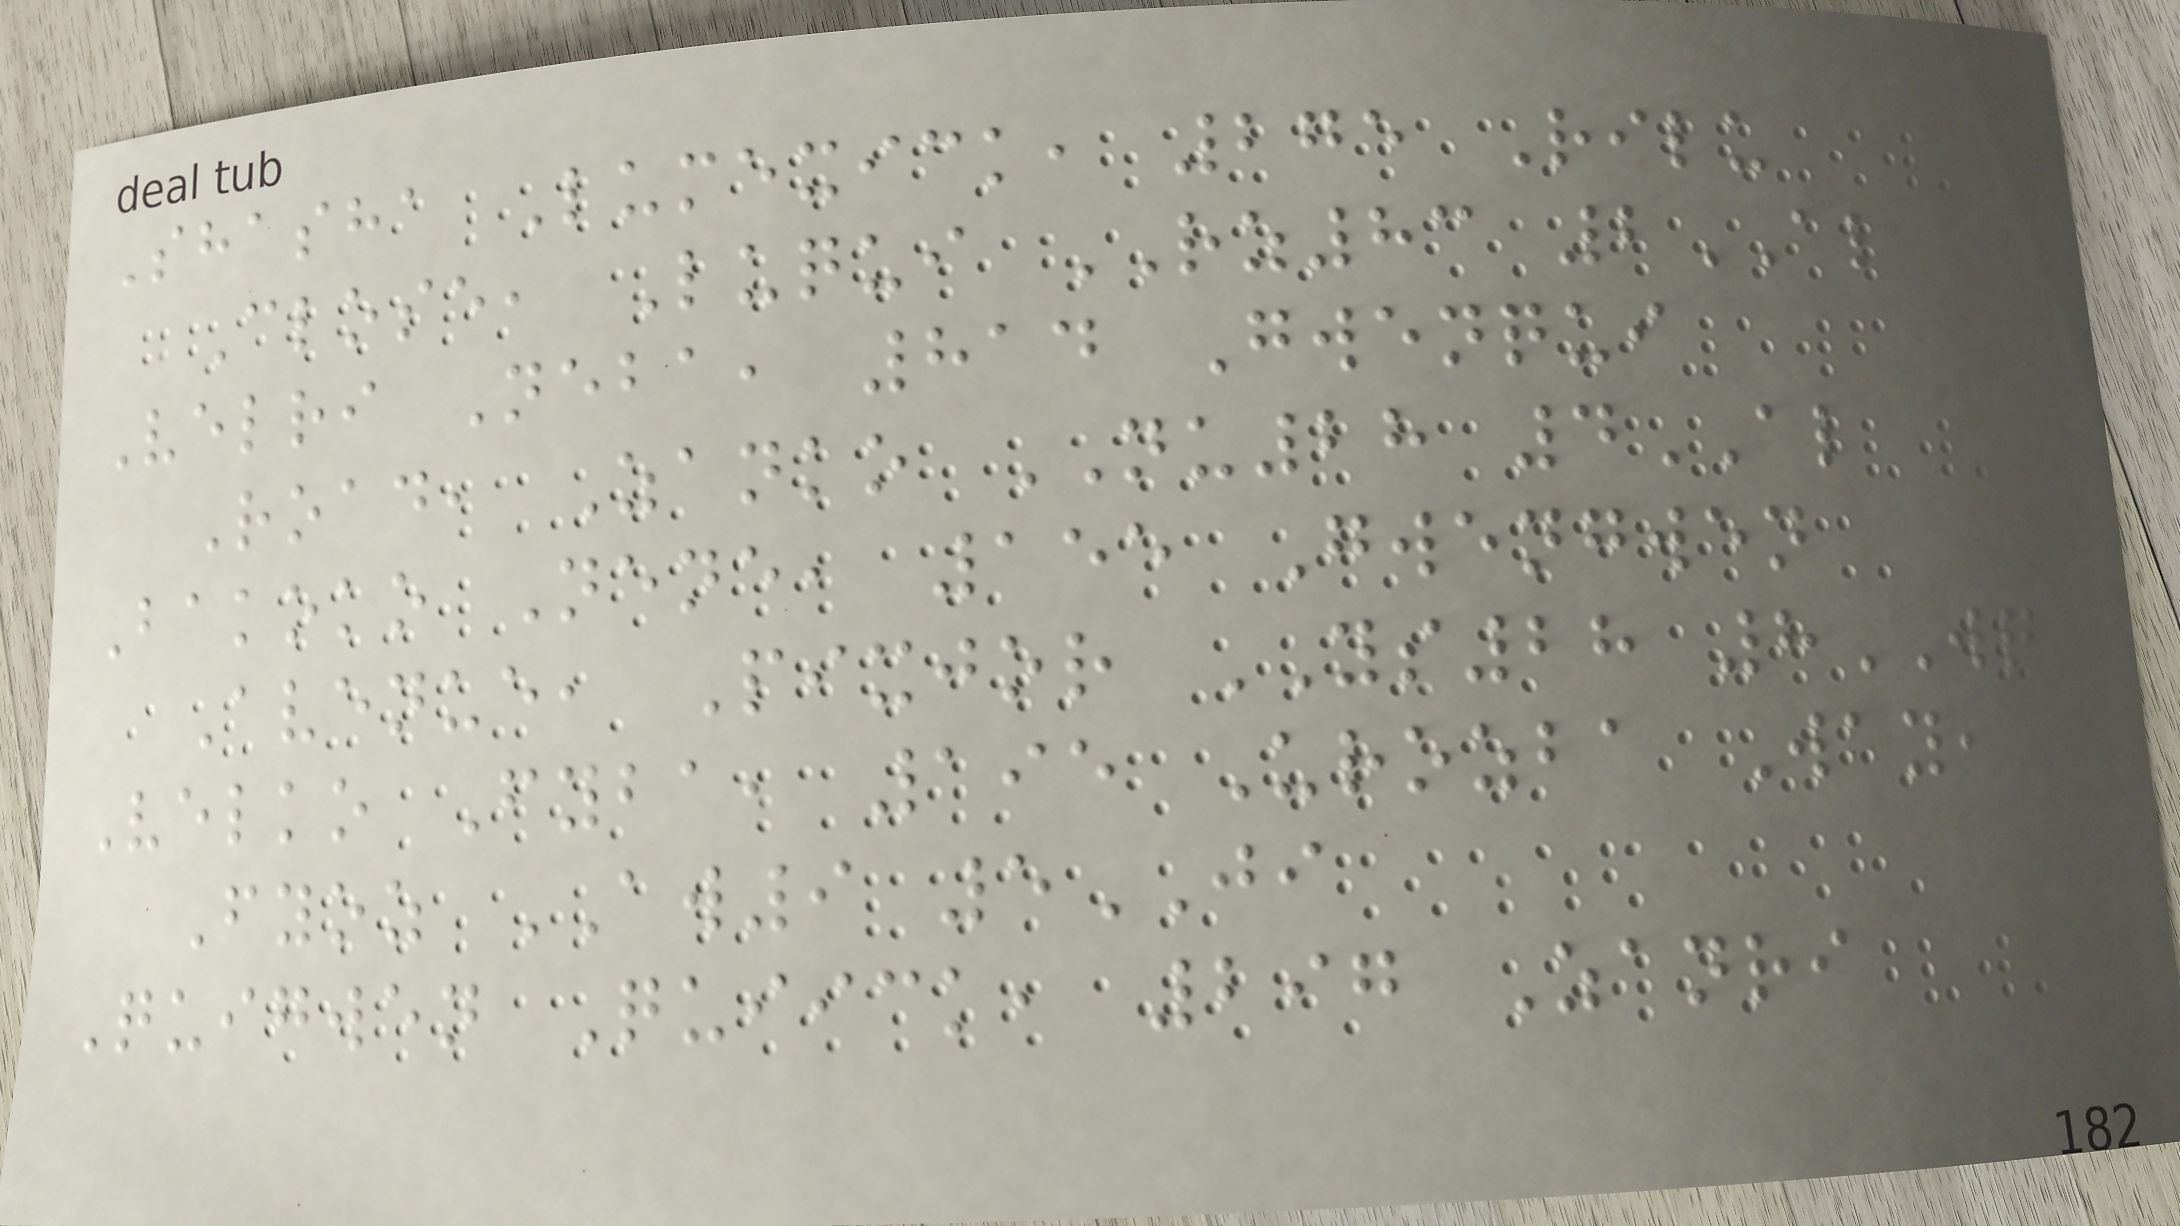Shasha Lumexick, 275 Rilu
Close, Luqui RZ83 2AL
Velri Neba, 814 Gwenqui
Road, Zanko NU28 4AL
Bakoko Nene, 155 Gwengwen
Avenue, Pixjor YS28 8WQ
Velko Fyba, 195 Urozba Way,
Fyoz AW9 5JI
Quigwen Quiick, 297 Zanri
